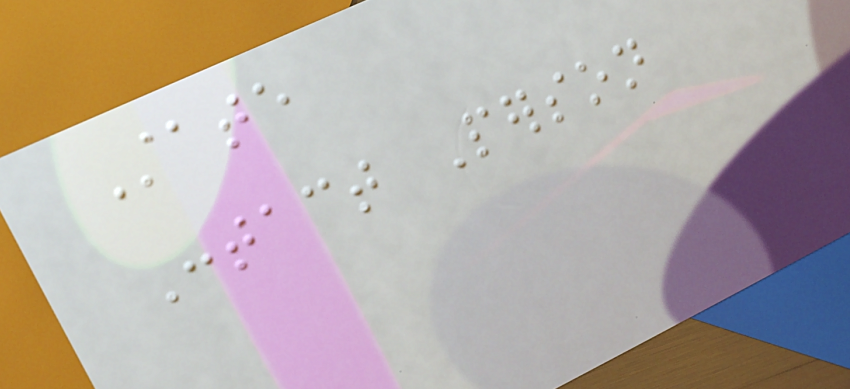State
Contact Person
